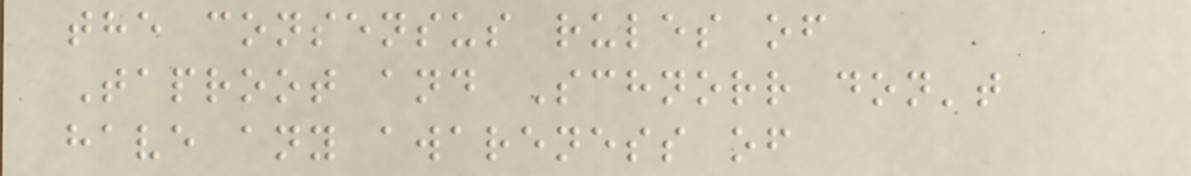the consensus rules of
Taproot and Schnorr don't
have any awareness of
